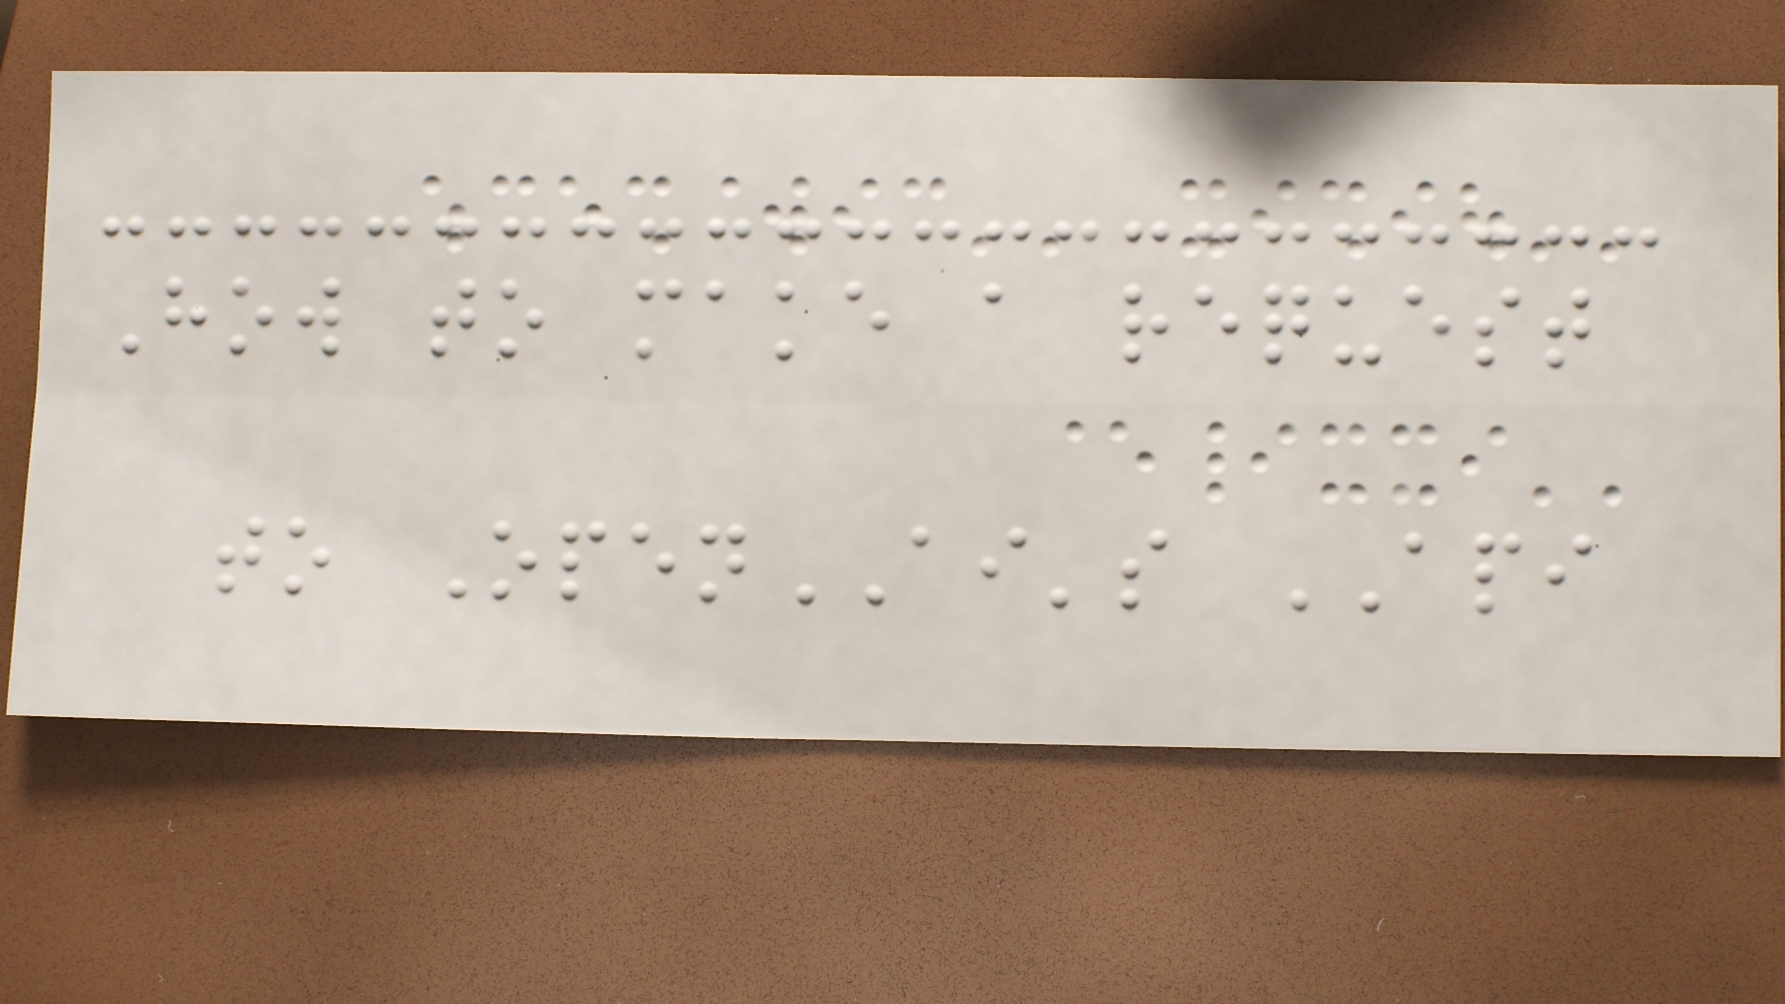How to make a request
to OpenAI's API
